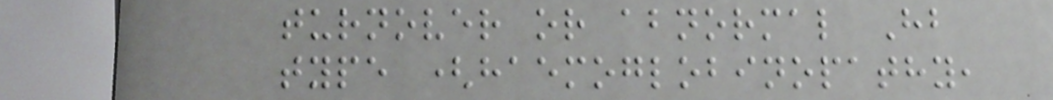turnover or abnormal Hb
type (haemoglobinopathy,
